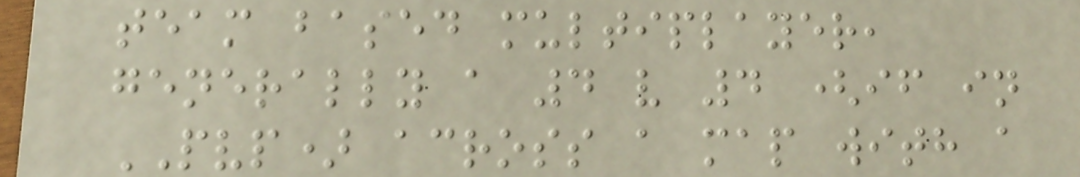team based multiplayer,
generally a 4 v 4 (if in
PVP) across a map with a
